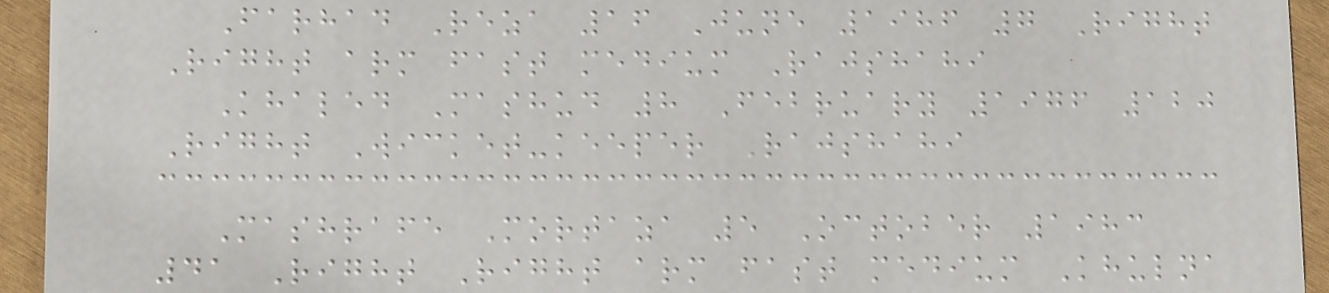Farhad Reza 16 June 1986 7 Right
Right arm fast medium Rajshahi
Khaled Mashud 8 February 1976 120
Right Wicket-keeper Rajshahi
Mashrafe Mortaza 5 October 1983
41 Right Right arm fast medium Khulna
